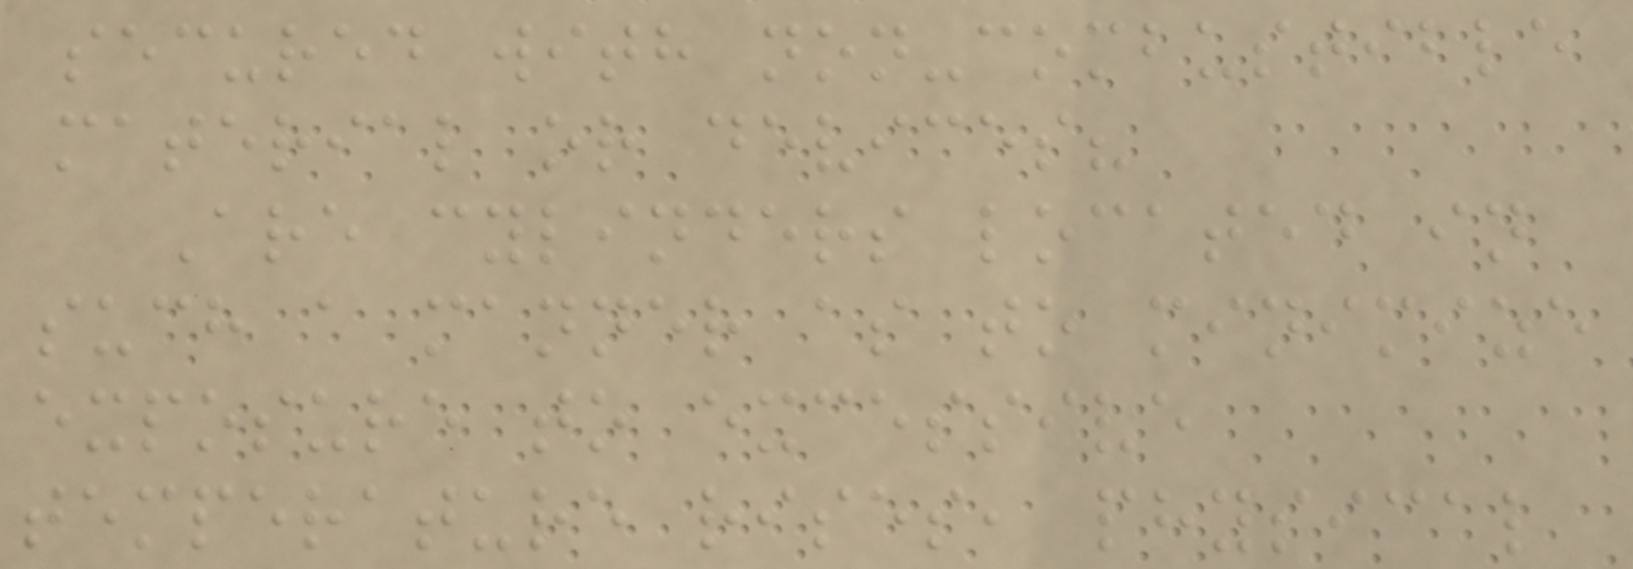secured with non-combustible
material or devices?
Are cylinders located in
such a manner as to minimize
exposure to excessive
temperature rises, physical
